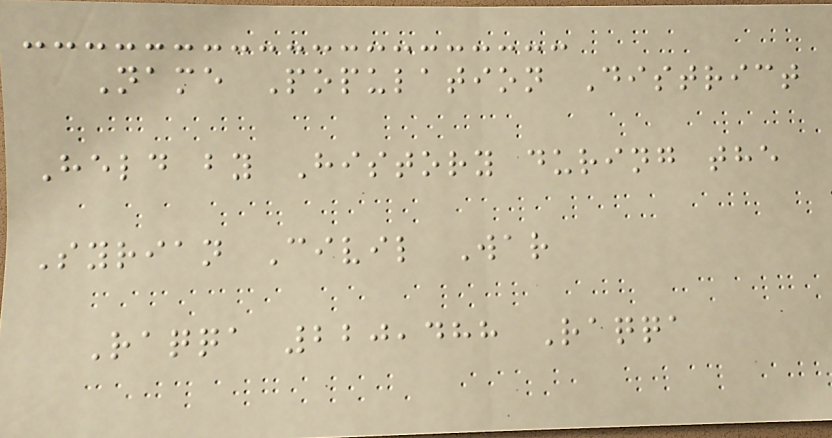Name Population District
Held by History during the
Syrian Civil War
Raqqa 220,488 Raqqa
